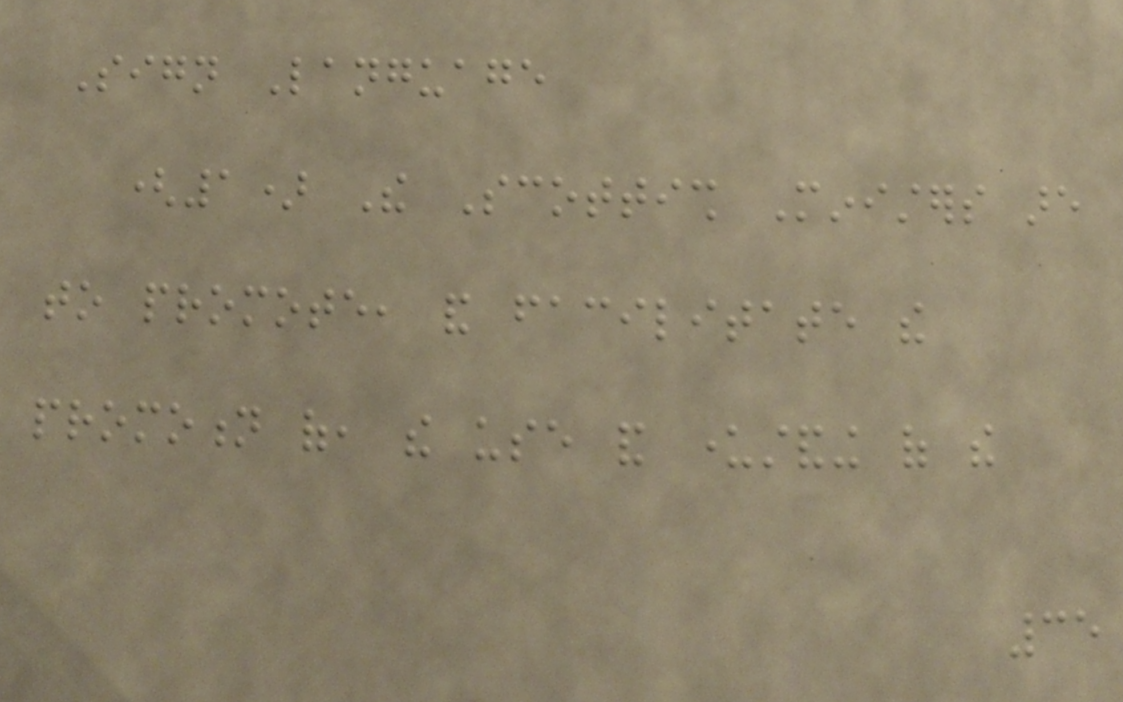Sign Language
(1) The Scottish Ministers are
to promote, and facilitate the
promotion of, the use and understanding of the
35
